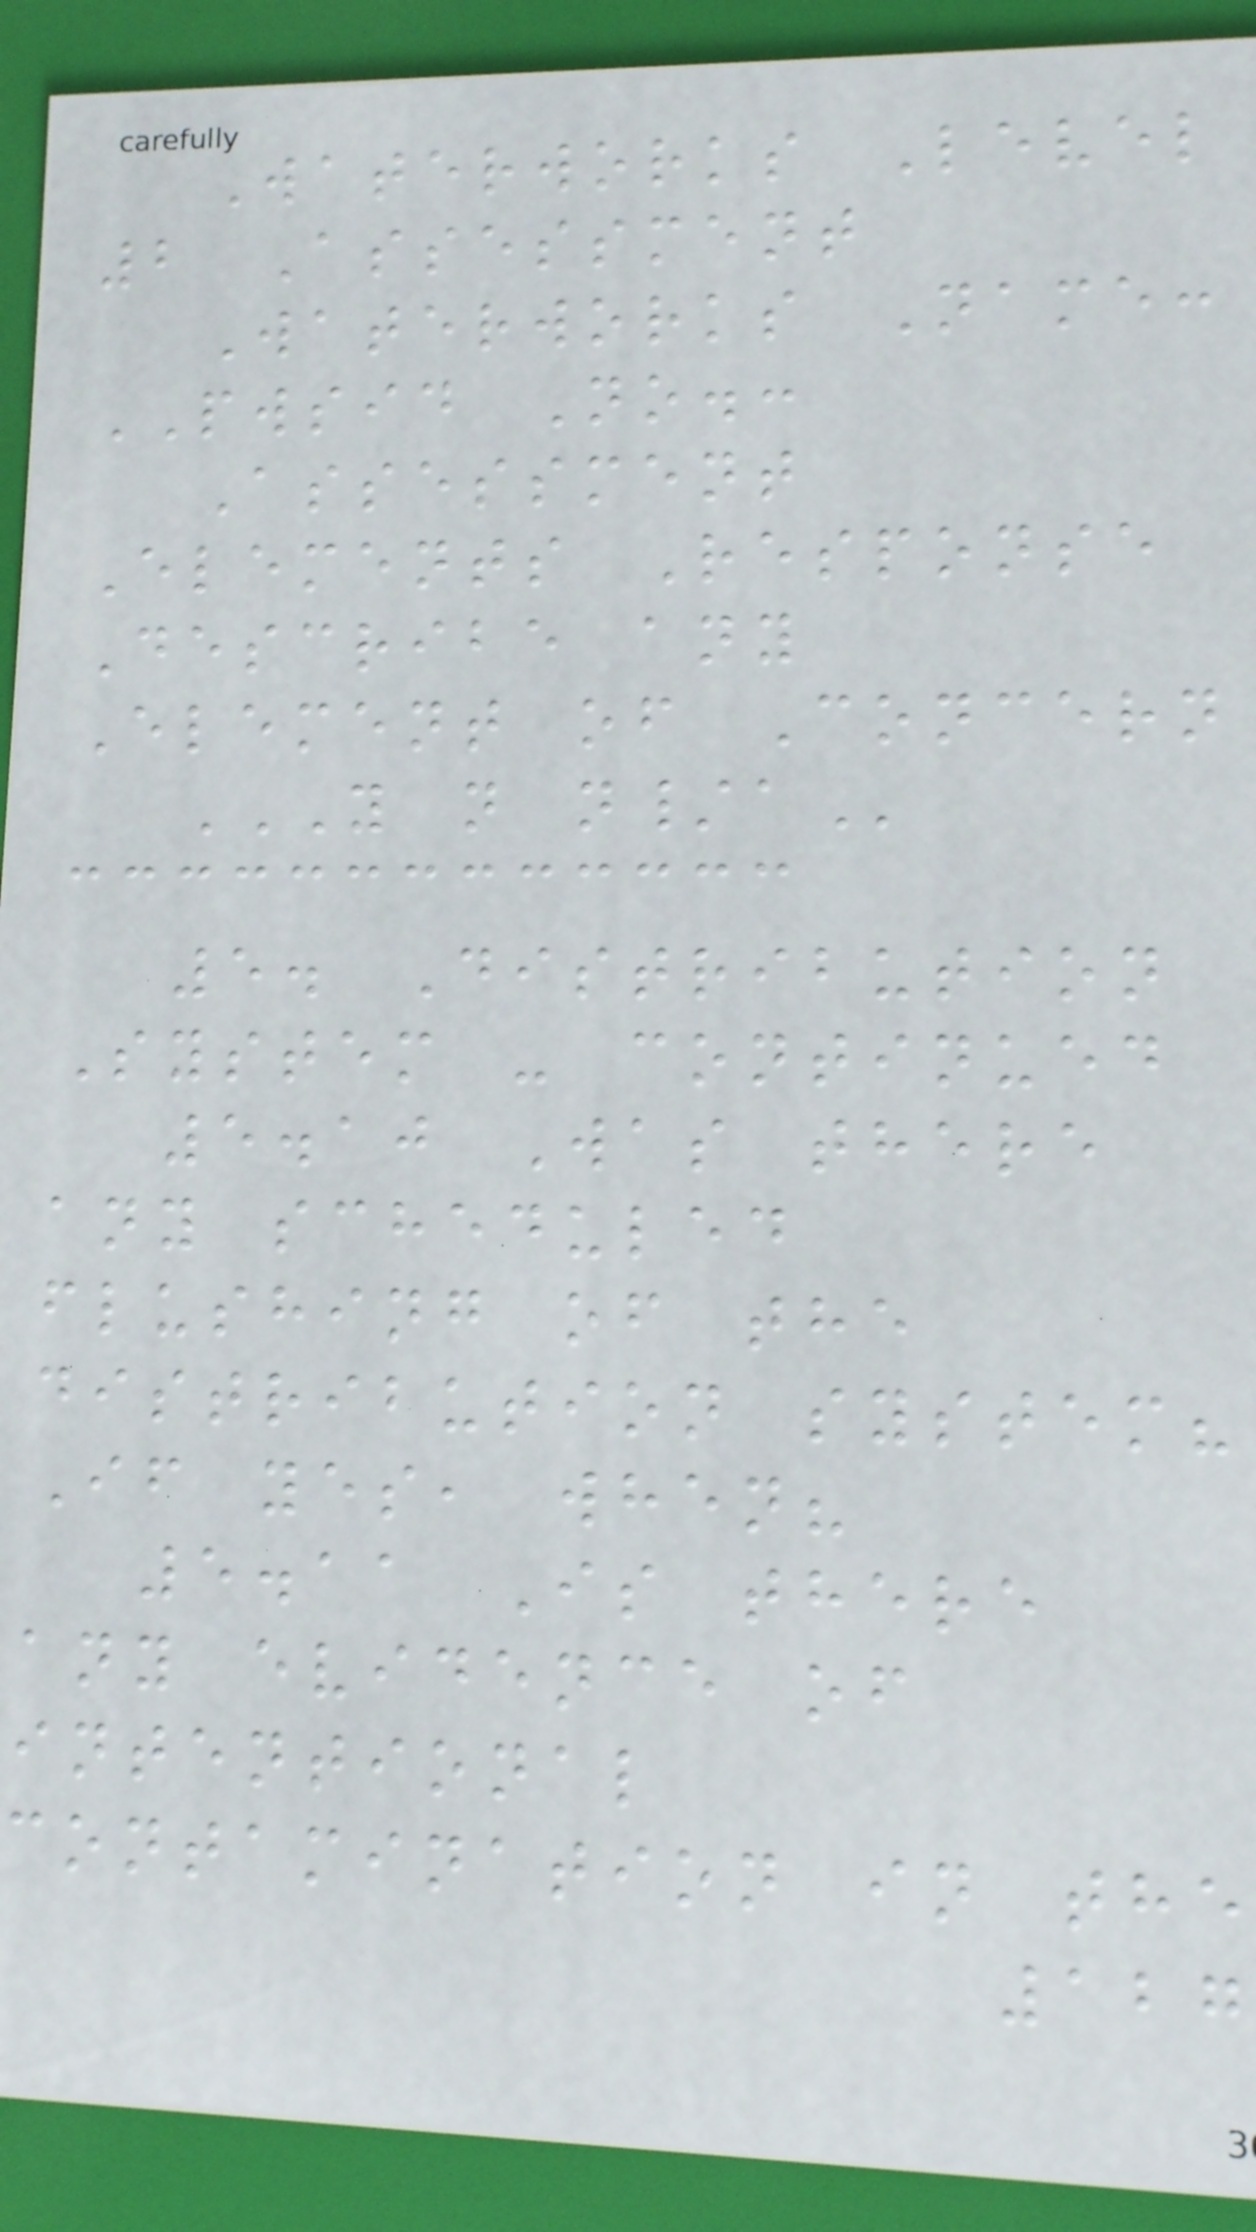Waterworks Level
2 Assessment
Waterworks Name:
PWSID No.:
Assessment
Elements Response
Describe any
Element of Concern
Y N N/A
5. Distribution
System - continued
5.10 Was there
any scheduled
flushing of the
distribution system?
If yes, when?
5.11 Is there
any evidence of
intentional
contamination in the
127
